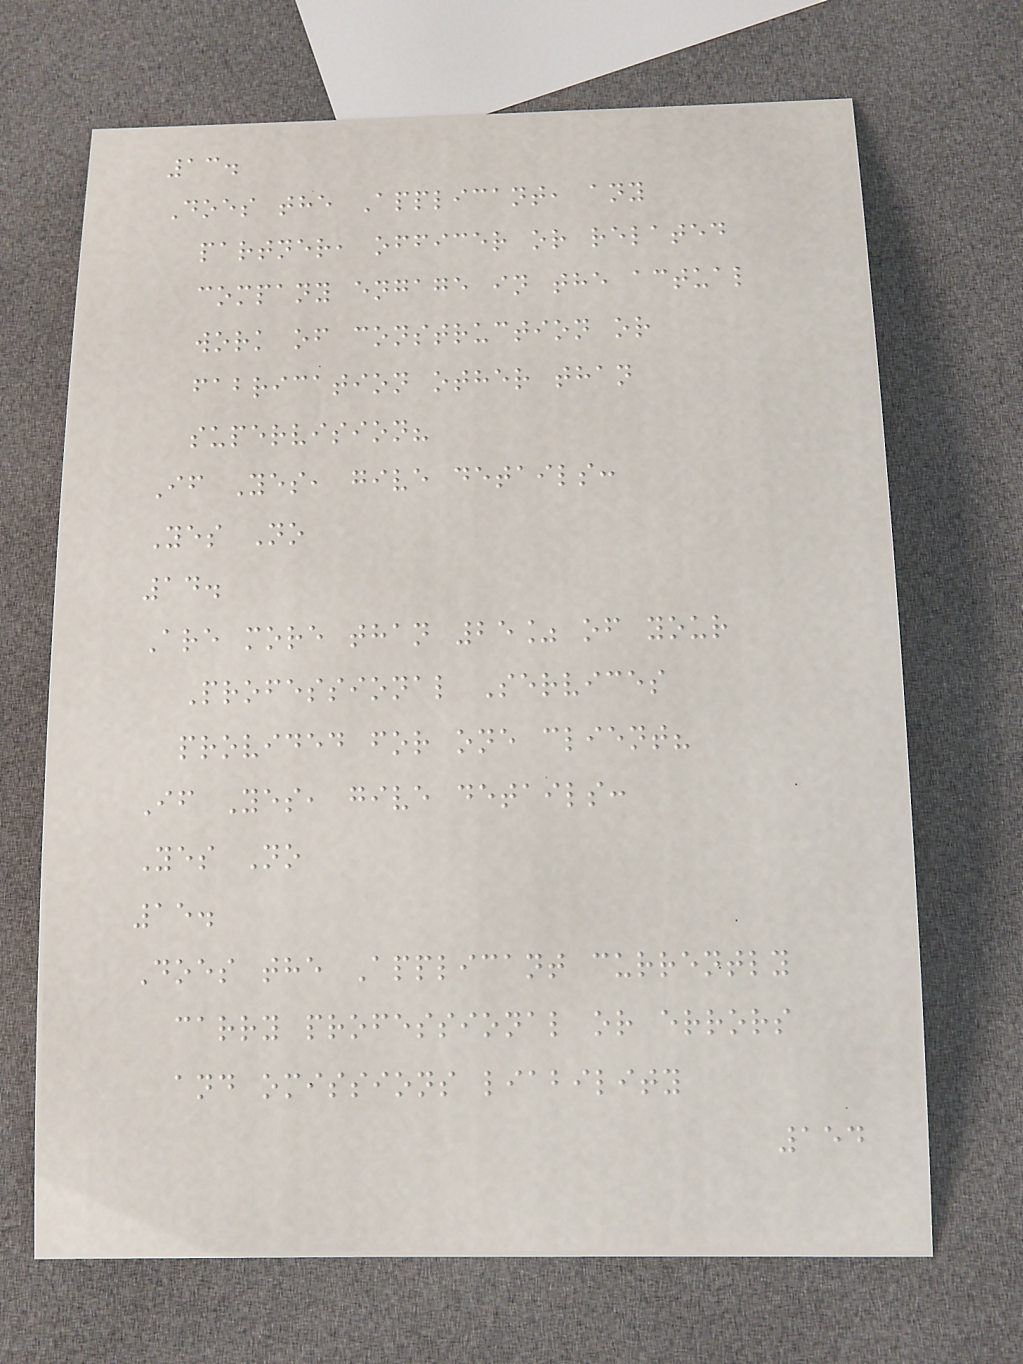13.
Does the Applicant, any
partner, officer or related
company engage in the actual
work of construction or
fabrication other than
supervision?
If Yes, give details:
Yes No
14.
Are more than 25% of your
Professional Services
provided for one client?
If Yes, give details:
Yes No
15.
Does the Applicant currently
carry professional or errors
and omissions liability
154
